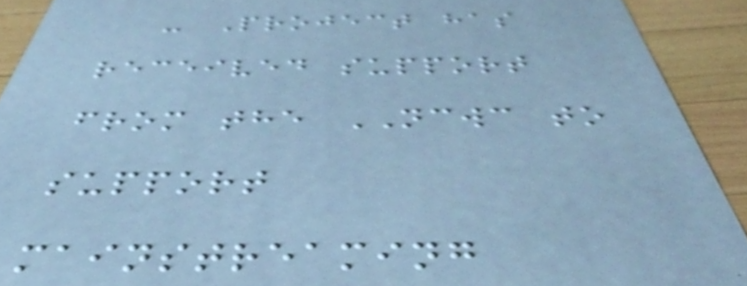- Project has
received support
from the NCWC to
support
mainstreaming
